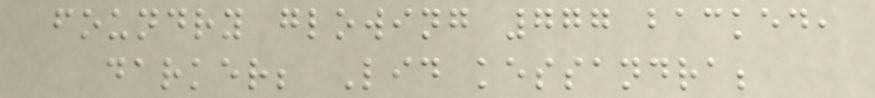foundry glowing 777 backed,
darker; Lid kessandra;
